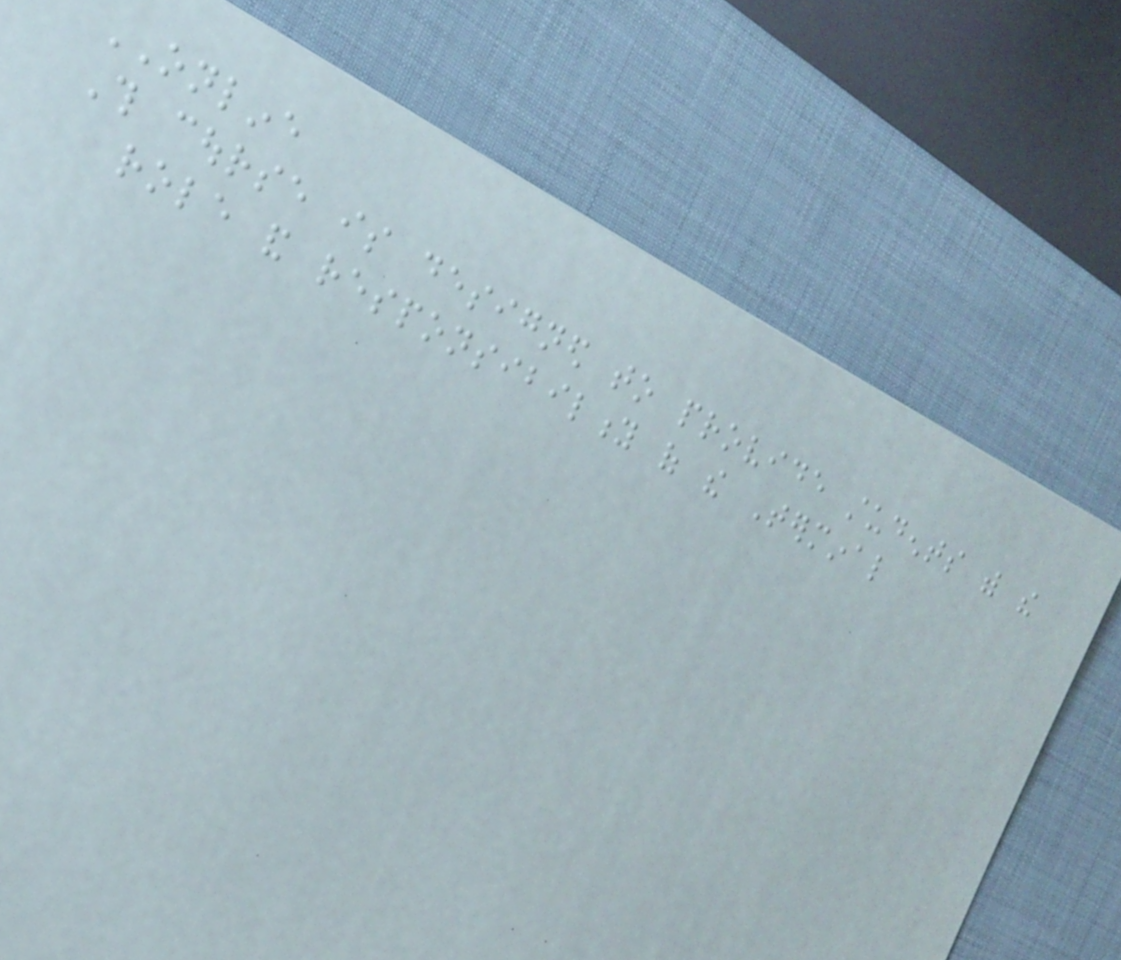ONLINE
This course is designed to provide students with the
role and responsibility of the Terminal
